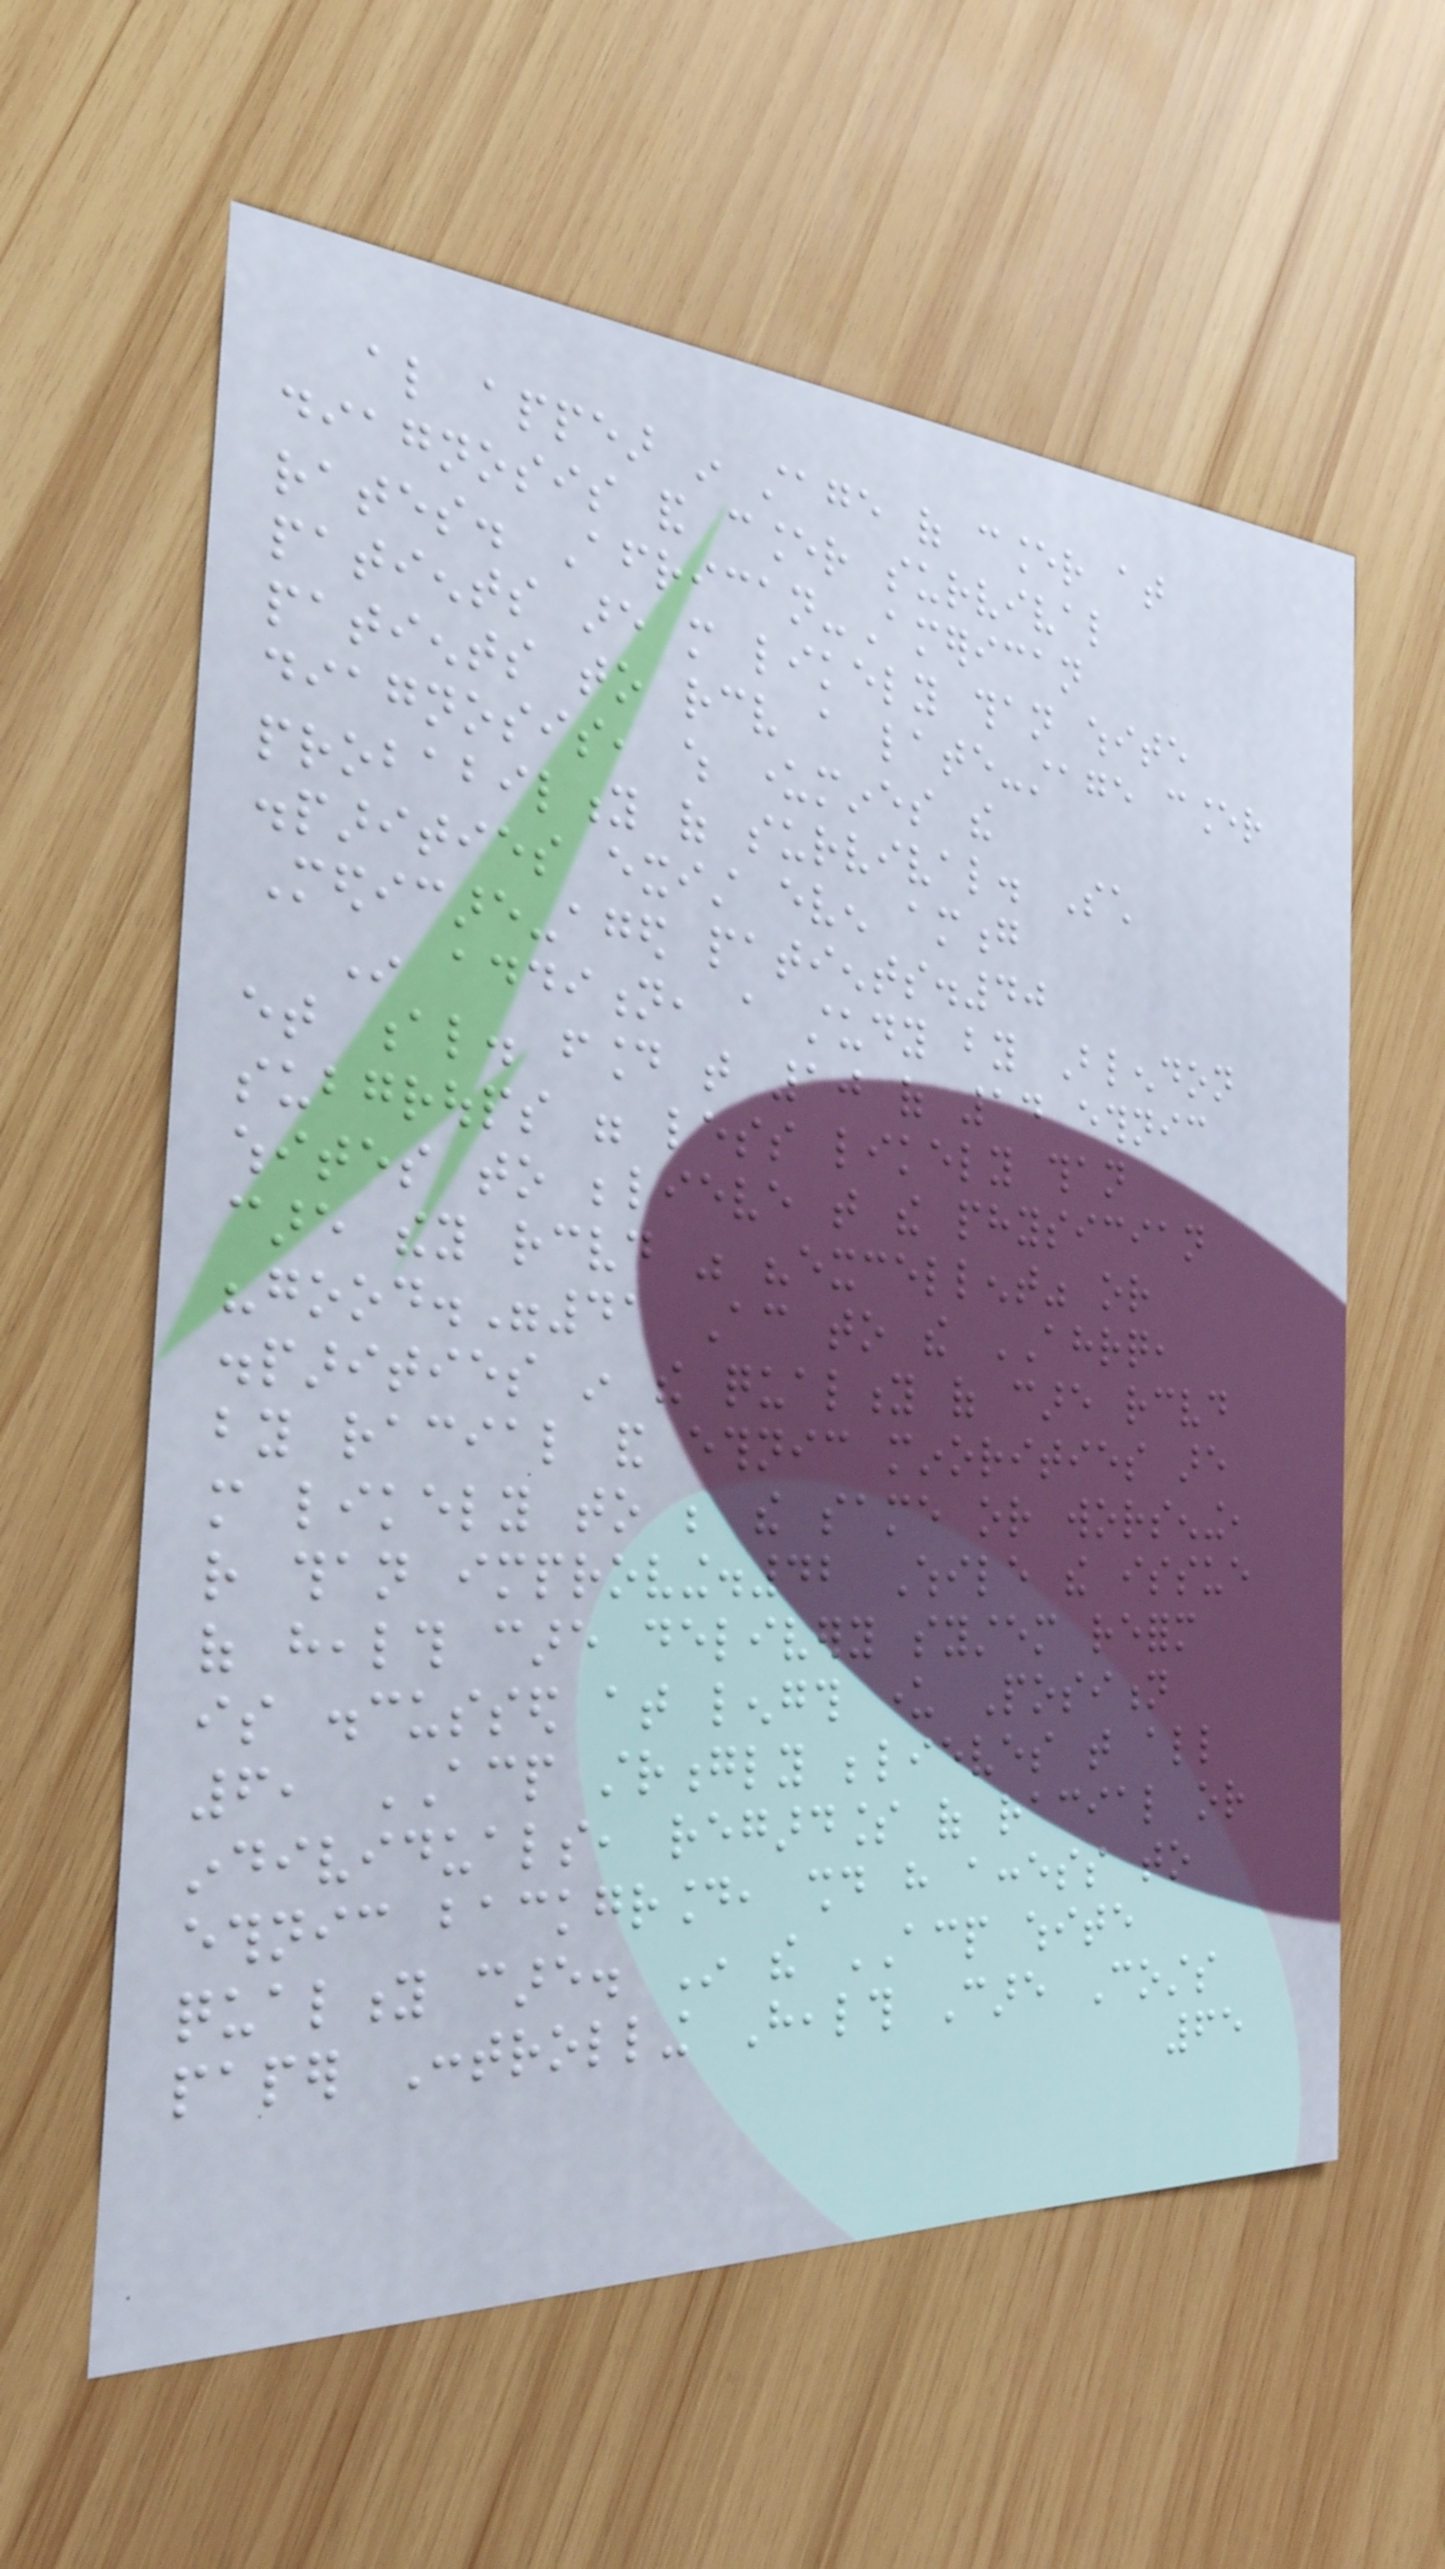also appear in stage of cancer at
diagnosis and cancer survival
rates. African-American
patients are more likely than white
patients to receive a late-stage cancer
diagnosis, which undermines the
probability of survival. Such
disparities exist even among
Medicare-aged patients.40
In addition, a study by Blendon
et al. found that 10 of 14 ethnic
subgroups were less likely than
whites to believe that the physician
care they received was "excellent" or
"good."41 According to the AHRQ,
disparities in the quality of care received
by racial and ethnic minorities are
more likely to be the same or worsening,
rather than improving.42 While the issue
of health care delivery system reform
is discussed at length under Position
6, ACP strongly believes that all
individuals, regardless of racial or
ethnic background, should have access to
quality care. In the ACP white
paper Controlling Health Care Costs
65
